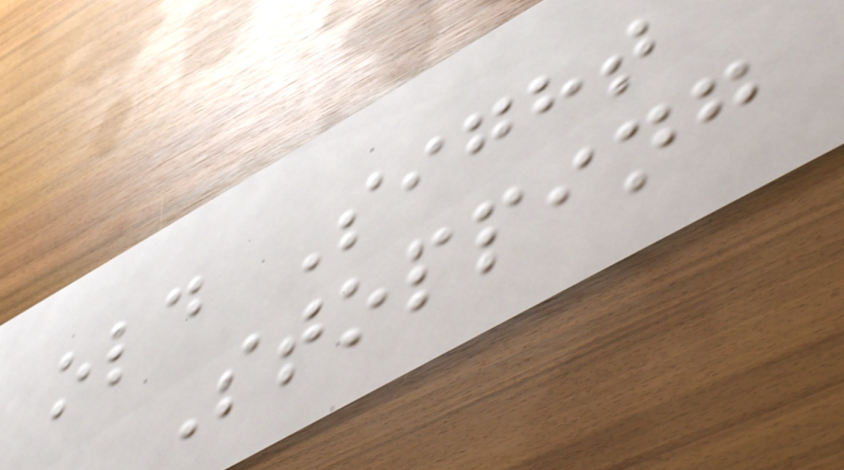old Sight
Stopping
